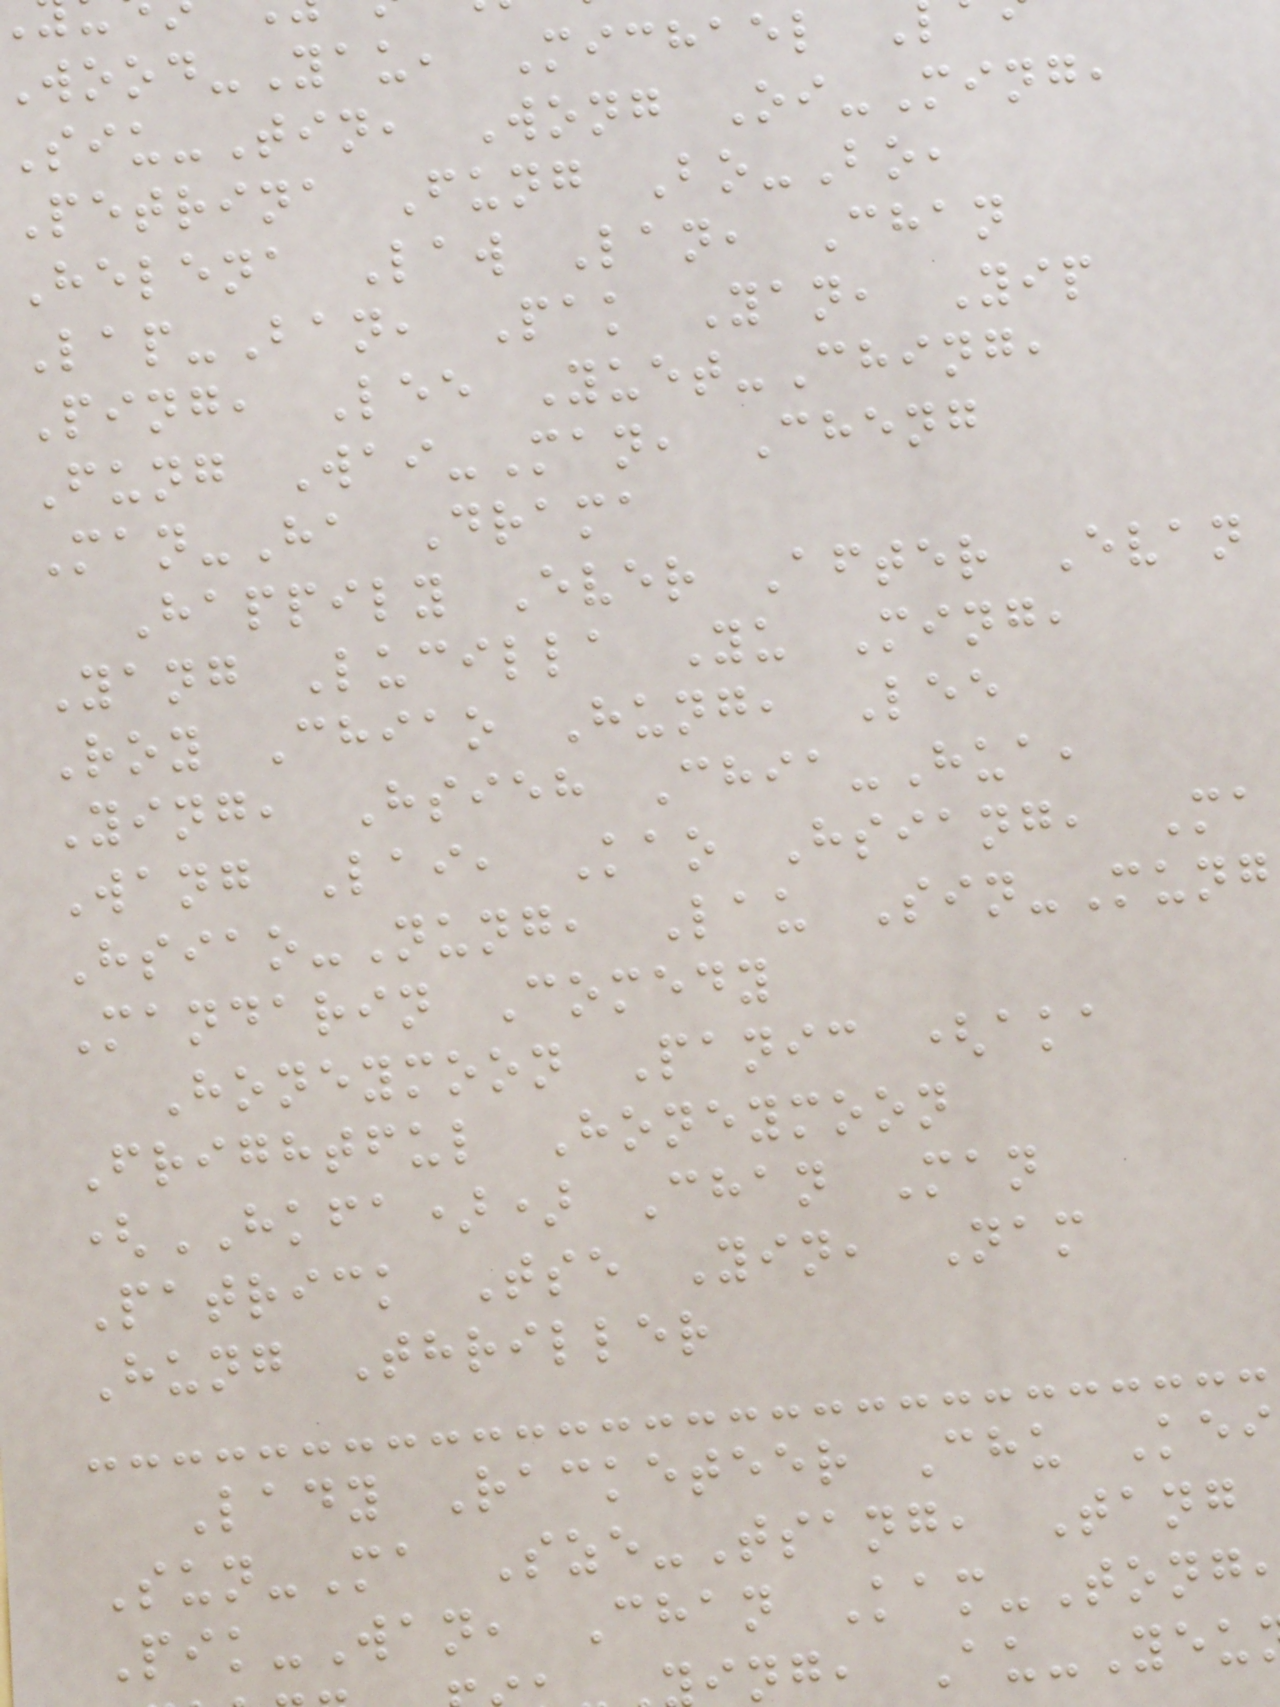ood-Yau, Michael
Siu-Tin, Wong Oi-Ming,
Petrina Fung Bo-Bo,
Helena Law Lan, Chan
Lap-Ban, Pak Yan, Yip
Ping, Lee Yuet-Ching,
Fung Wai-Man, Cheng
Man-Ha Drama
Happily Ever After Evan
Yang Lucilla Yu Ming,
Roy Chiao Hung, Lee
Ying, Hsieh Chia-Hua,
Wang Lai, Kao Hsiang, Ma
Hsiao-Nung, Lau Sin-Mung
Mandarin Comedy
Honeymoon Panic (aka
Frightful Honeymoon
(HKFA)) Chan Man
Patrick Tse Yin, Nam
Hung Thriller
Lady Racketeer Chu Kei
Sun-Ma Sze-Tsang, Tang
Pik-Wan, Chan Kam-Tong
ing, Au-Yeu
